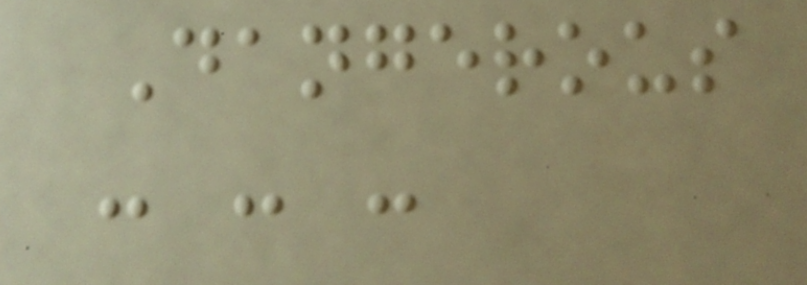Dangerous
- - -
